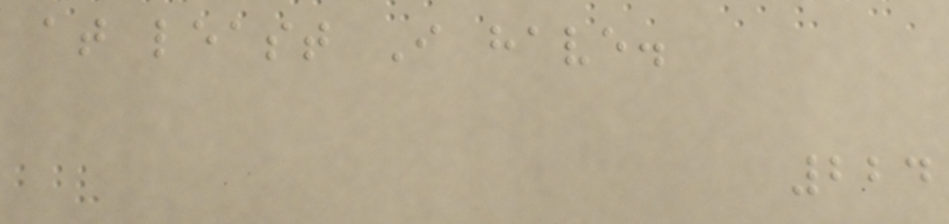at least I have.
224
